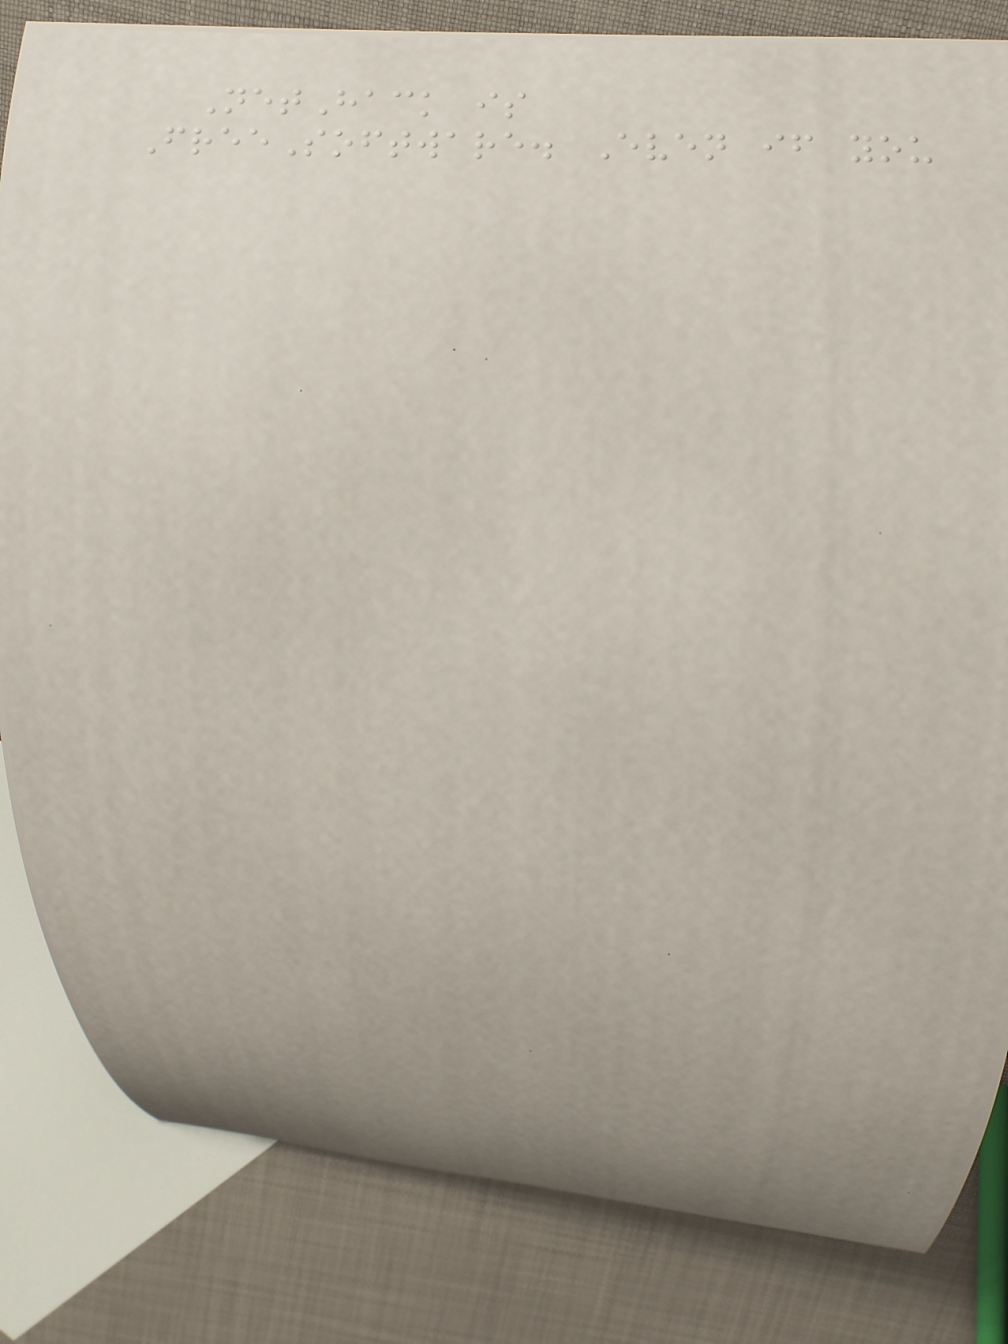NetHack is
FreeSoftware. Even if you
